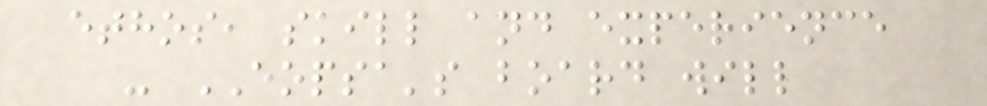ethos, skill and experience
- EOPSA's board will
